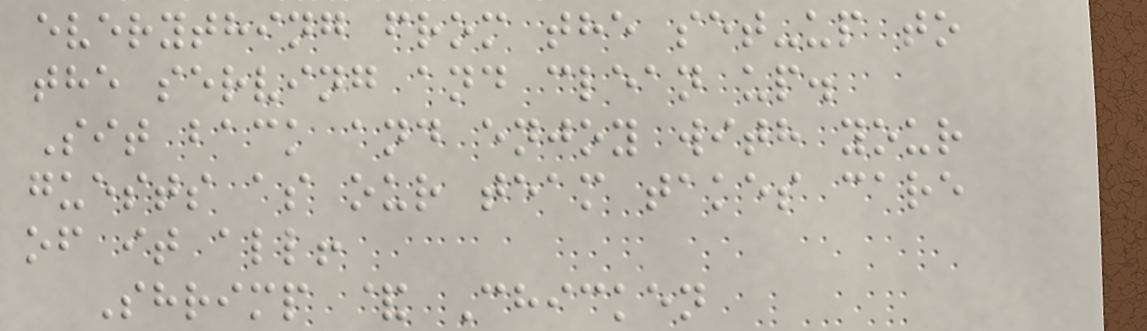everything from the set-up to
the serving and clean up.
Sit back and enjoy with your
guests as our team takes care
of it all!
Shrimp & Chicken
